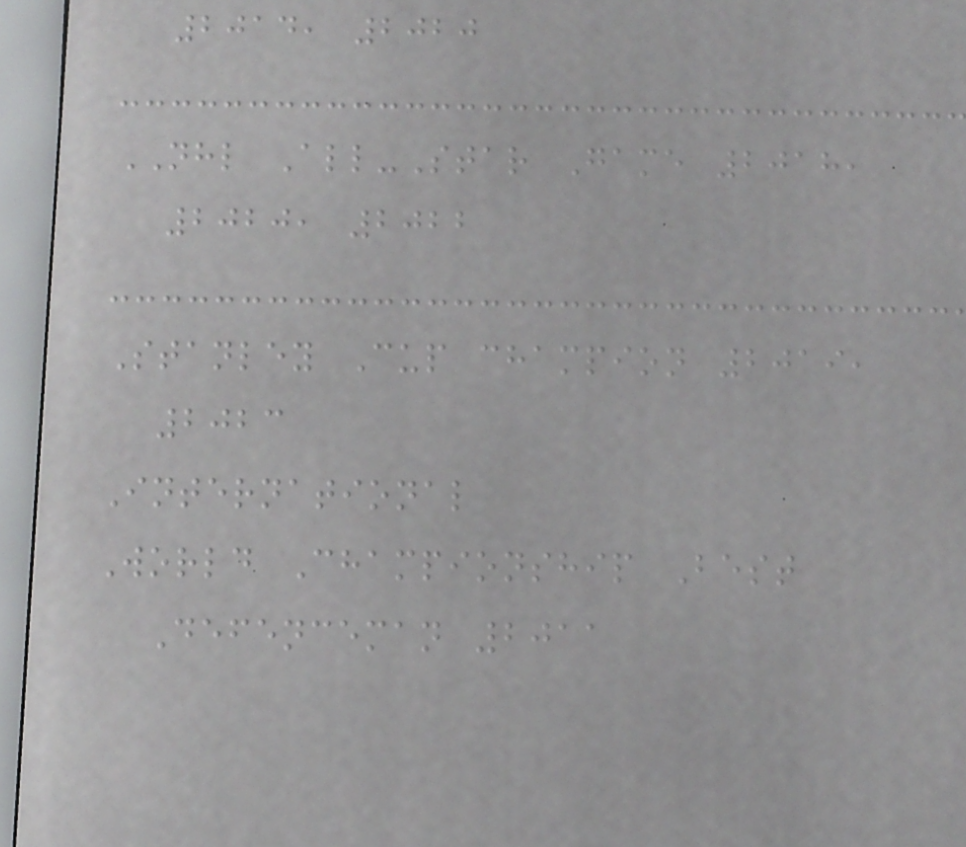2014, 2020
NHL All-Star Game 2018,
2020, 2022
Stanley Cup champion 2019,
2023
International
World Championship Best
Defenceman 2011
